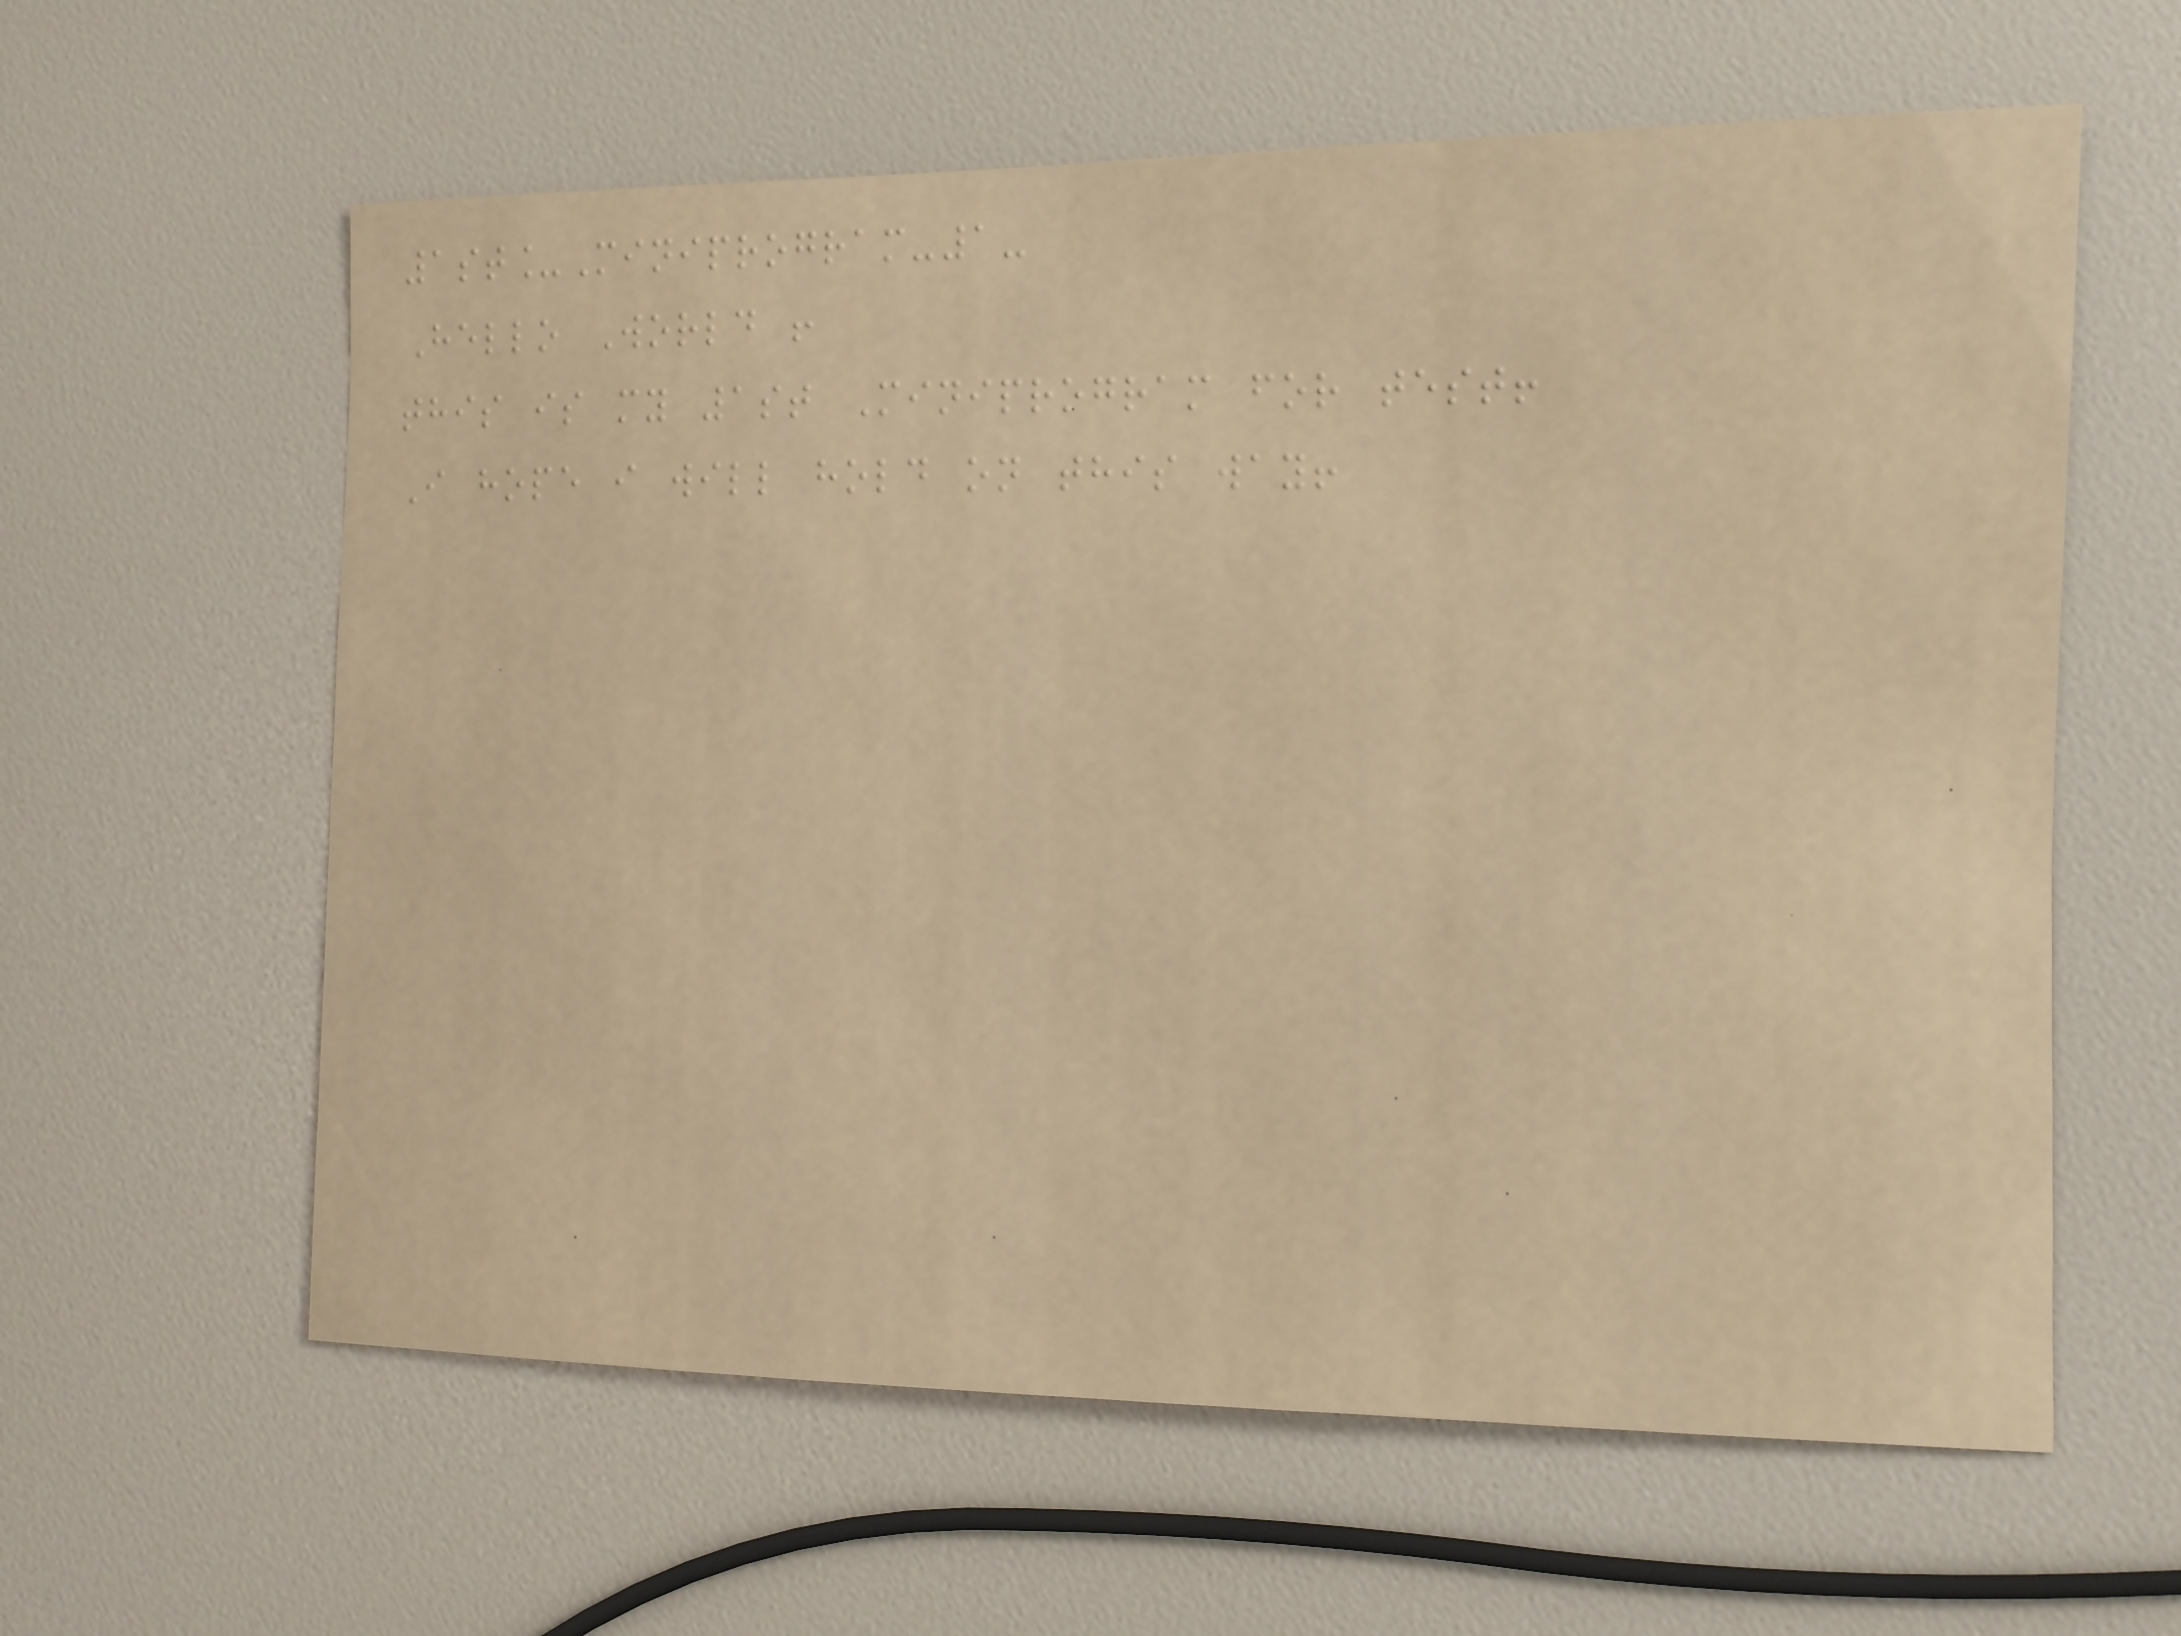1st_Miniprogram-1-
Hello World !
this is my 1st Miniprogram for test!
I hope i will hold on this way!
